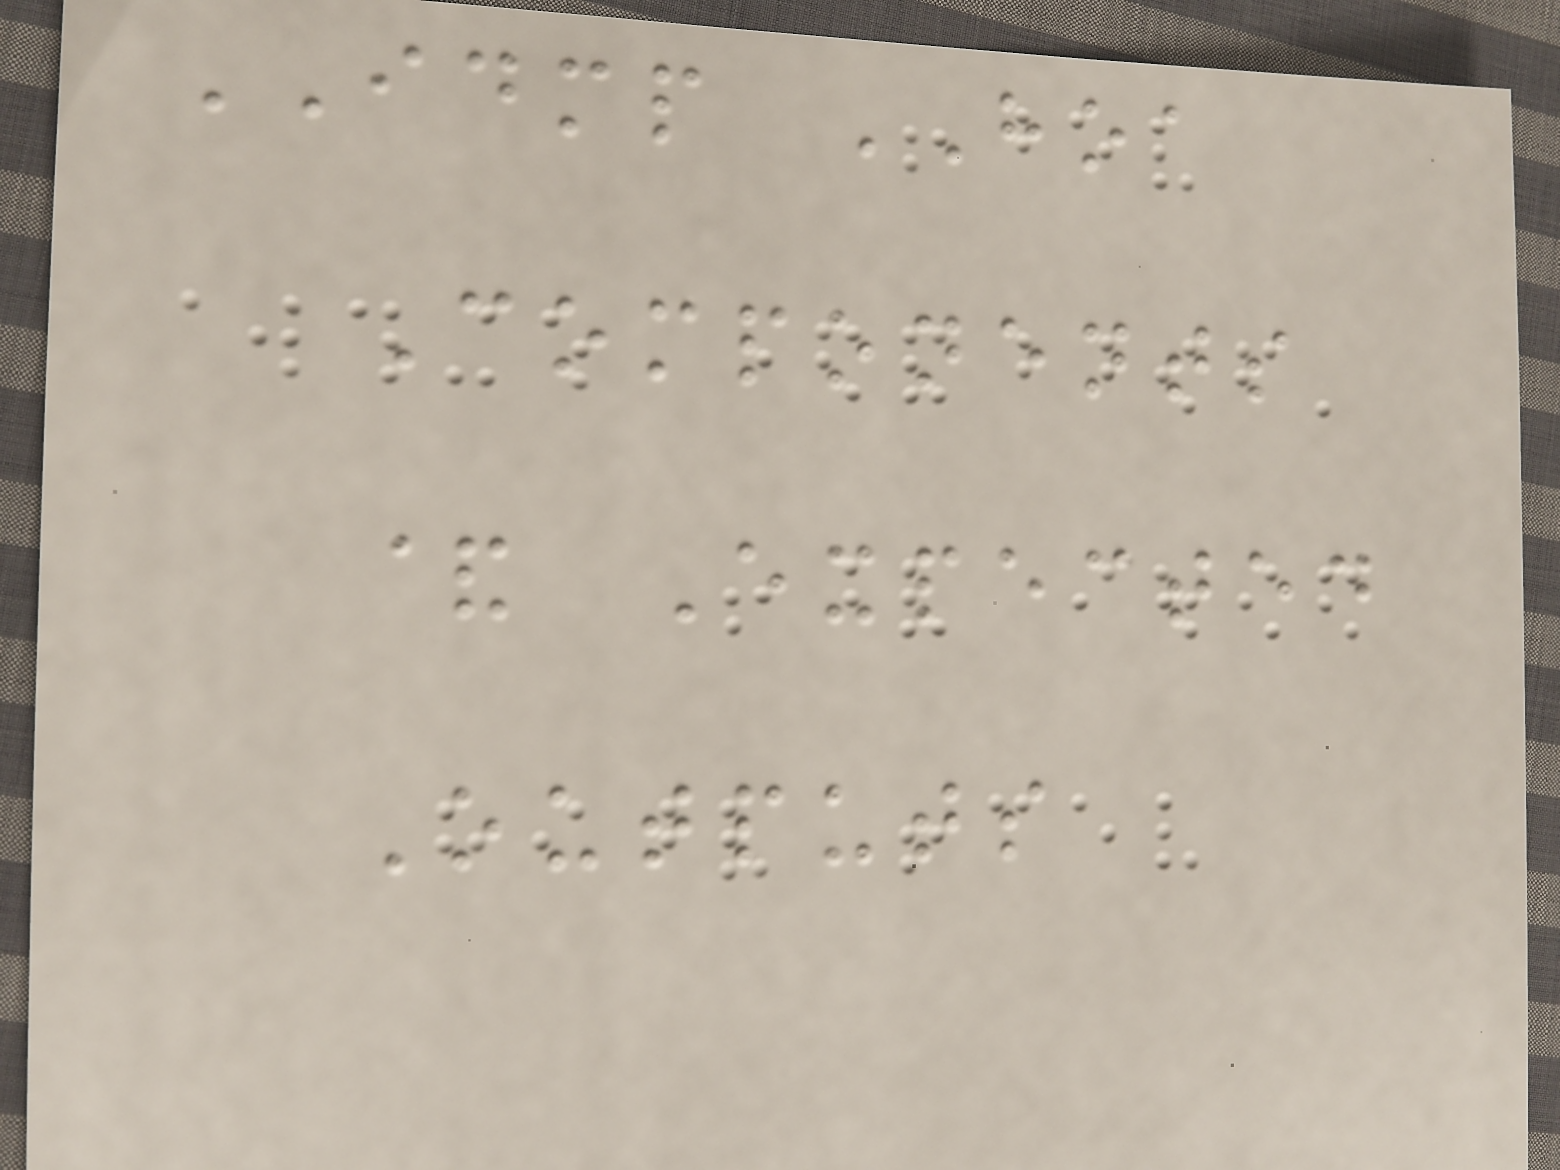IDMP HOA
Components
& Expected
Outputs
